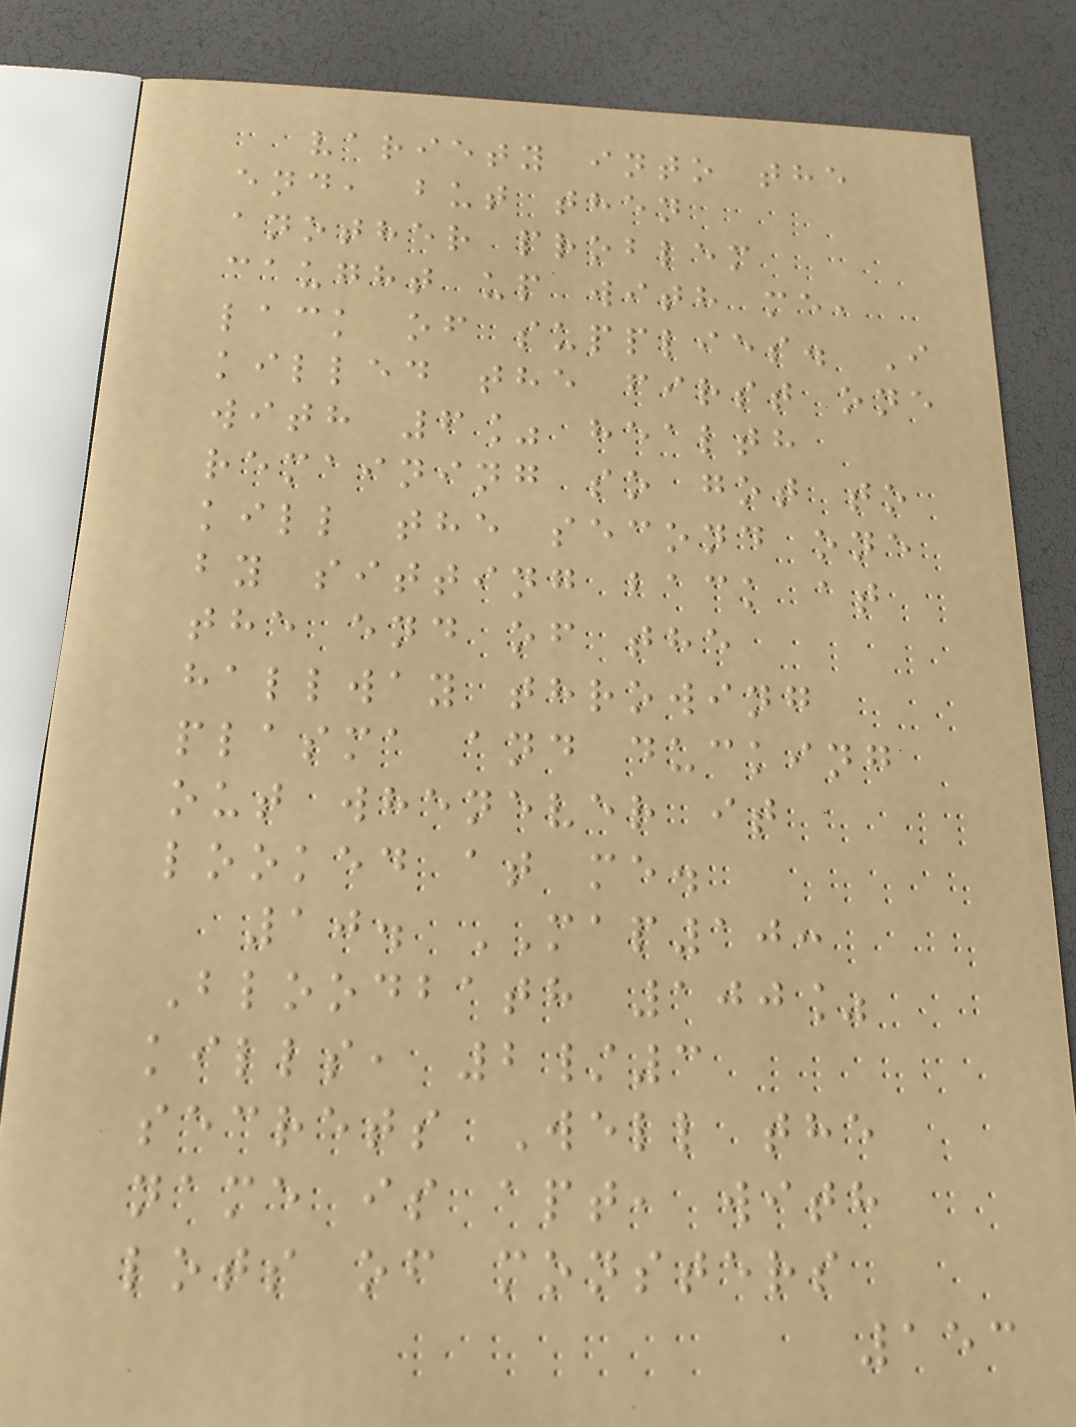variety into the
end, but then
another problem
caught up with me,
lack of supplies. I
killed the first one
with 6% health
remaining so got to
kill the second one
by sitting back at
the end of the
hallway throwing
plasma and ducking
out whenever it
looked at me.
10. MAP10:
Bloodbath 100%
kills, 2/3
secrets Well the
name is apt, with
lots of monsters
153
